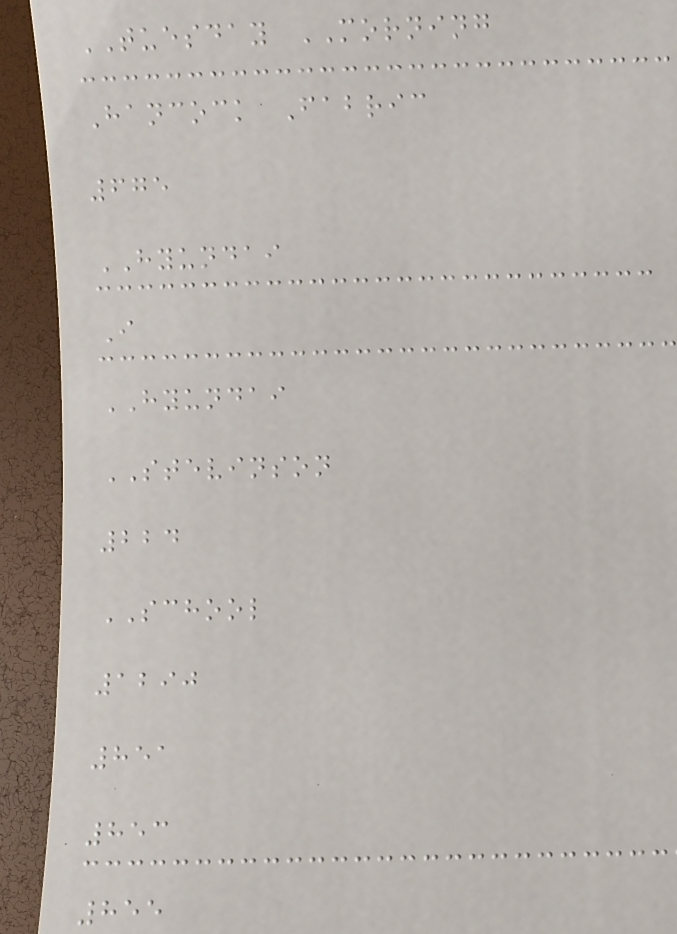TUESDAY MORNING
Hancock Fabric
675
HYUNDAI
I
HYUNDAI
STEVINSON
224
SCHOOL
1290
851
853
855
